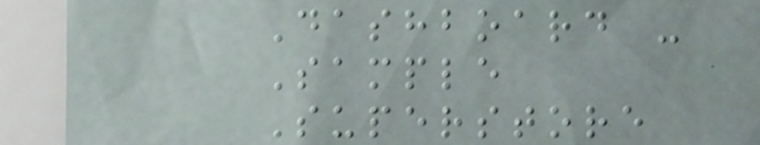Dashboard -
Sample
Superstore
